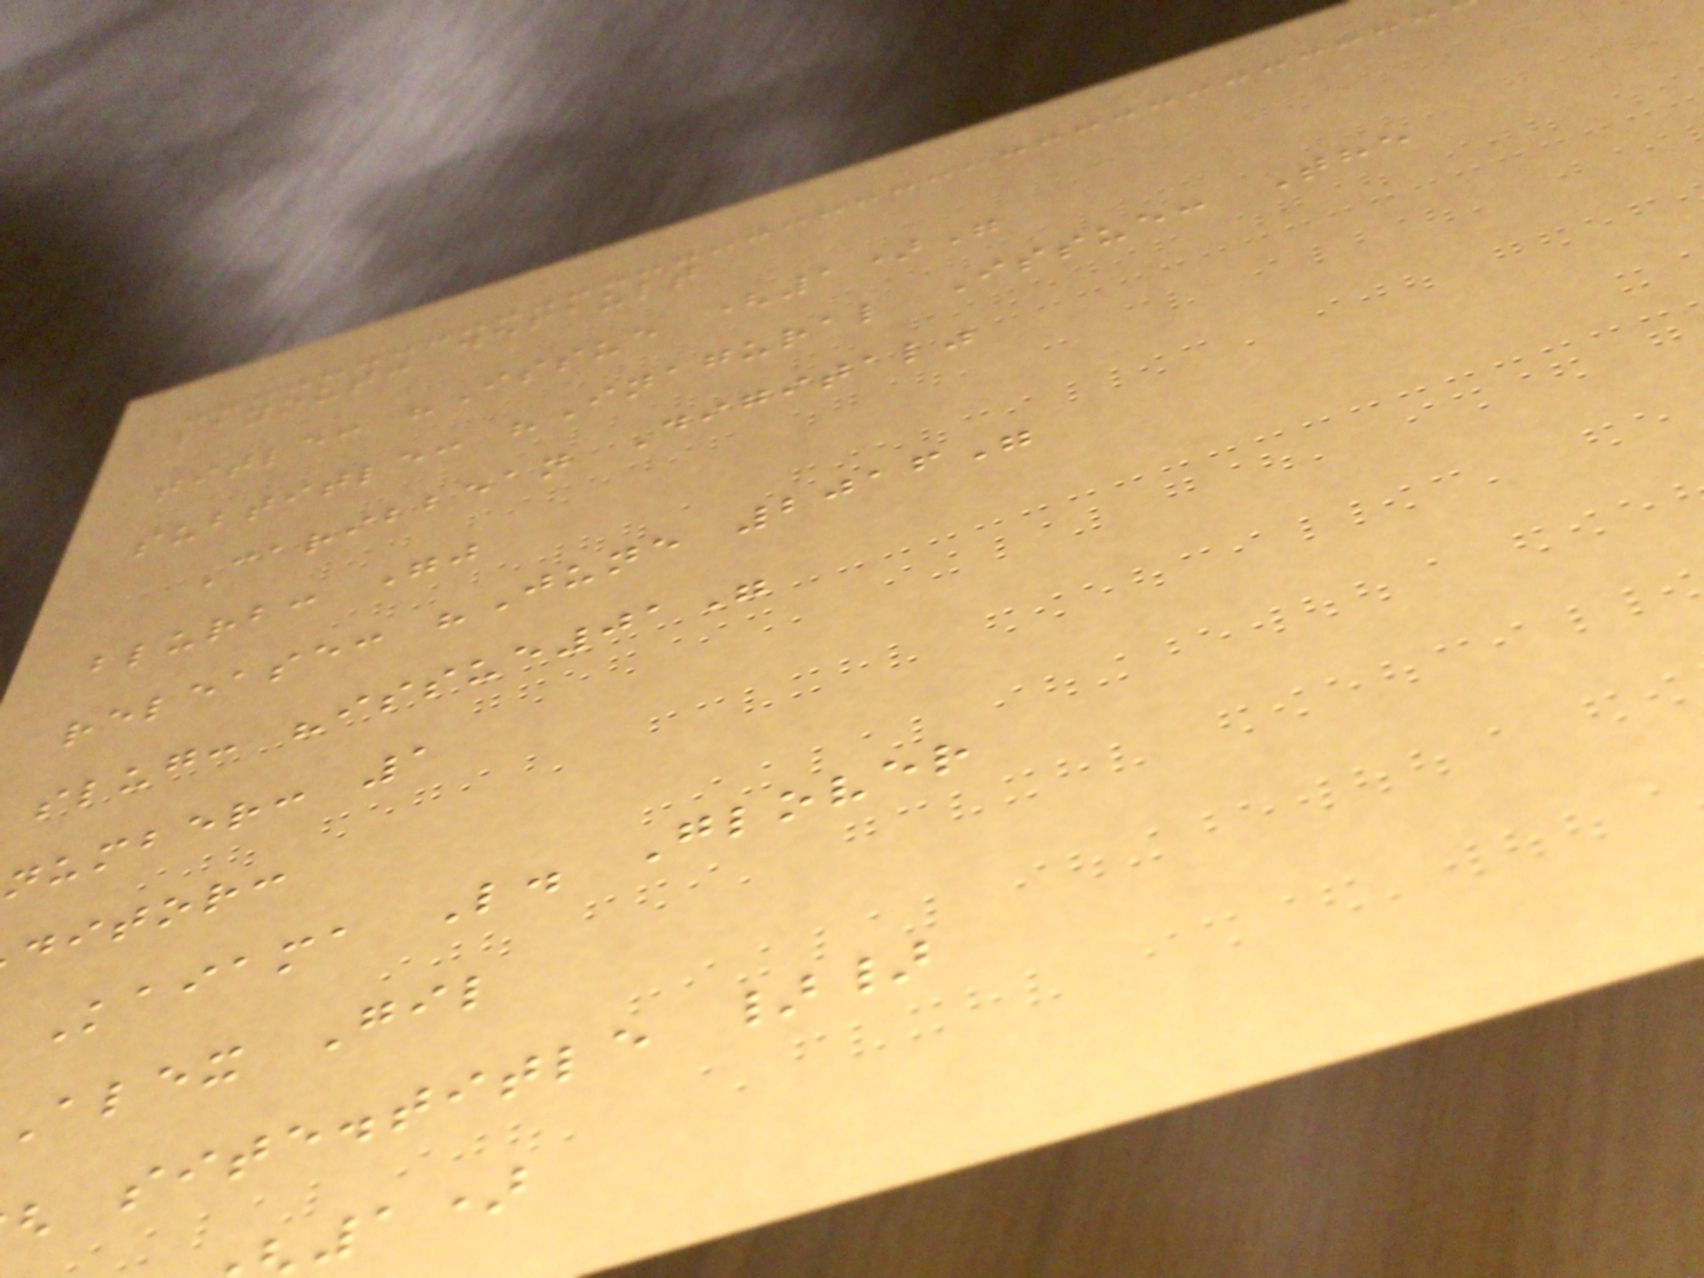layout: default
title: "Issue (1)"
subtitle: "Inagural Issue: The
Caribbean Digital"
blurb: ""
release: "June 2016"
slug: "issue01"
number: 1
ditor:
Kaiama L. Glover
alex Gil
site.title }}
1)
